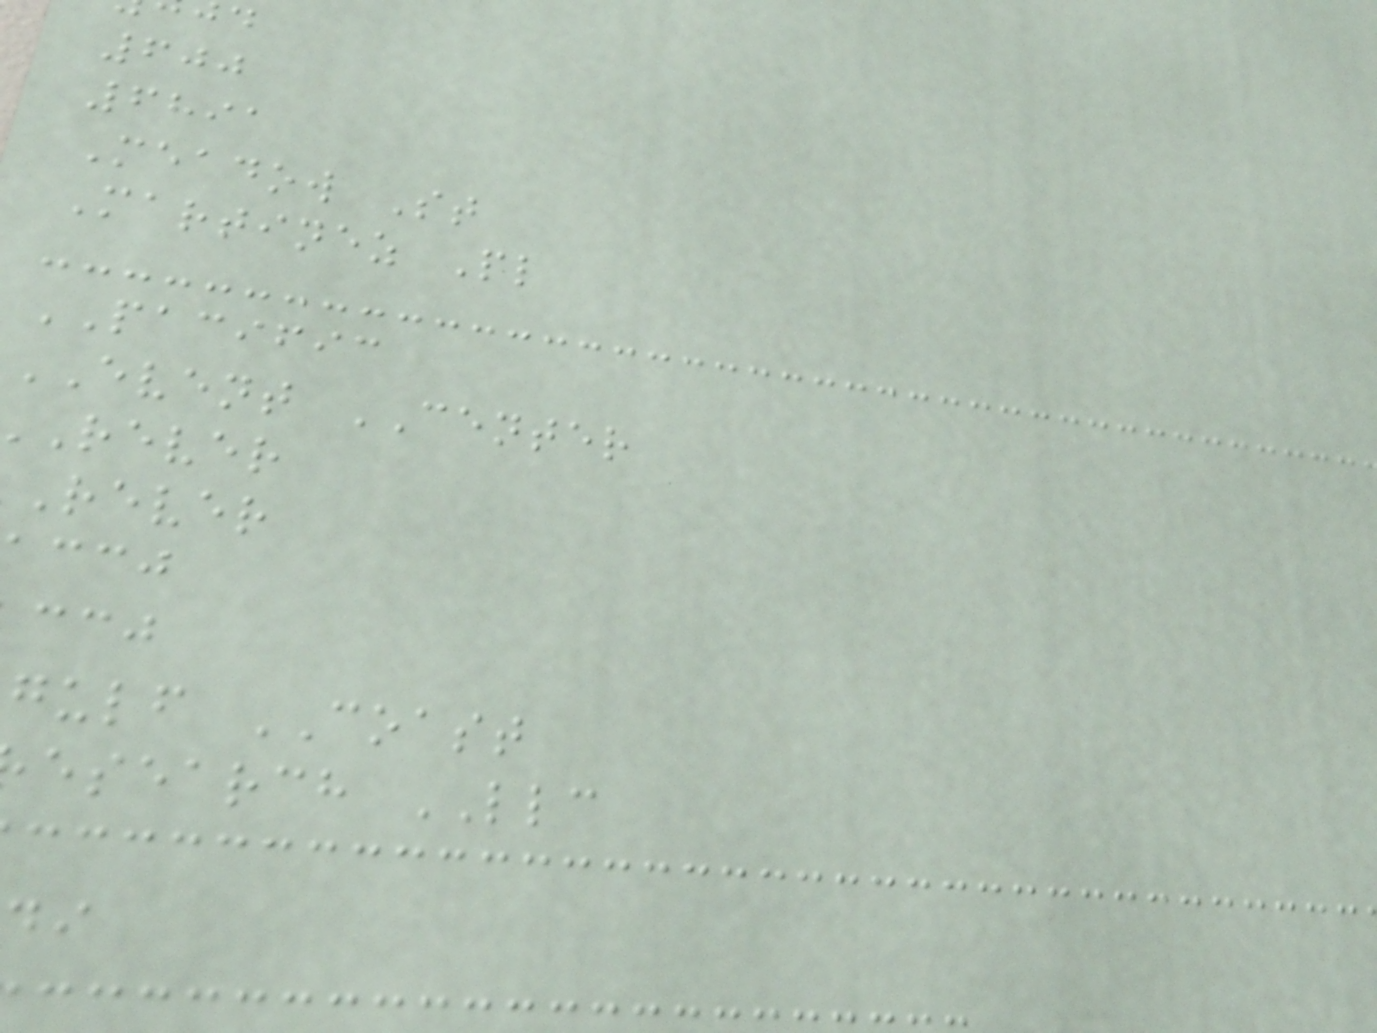600
6891
Meadow St
Martinez Pl
PACIFIC
EVENT CENTER
rever
rever
gulf COAST
esearch LLC
